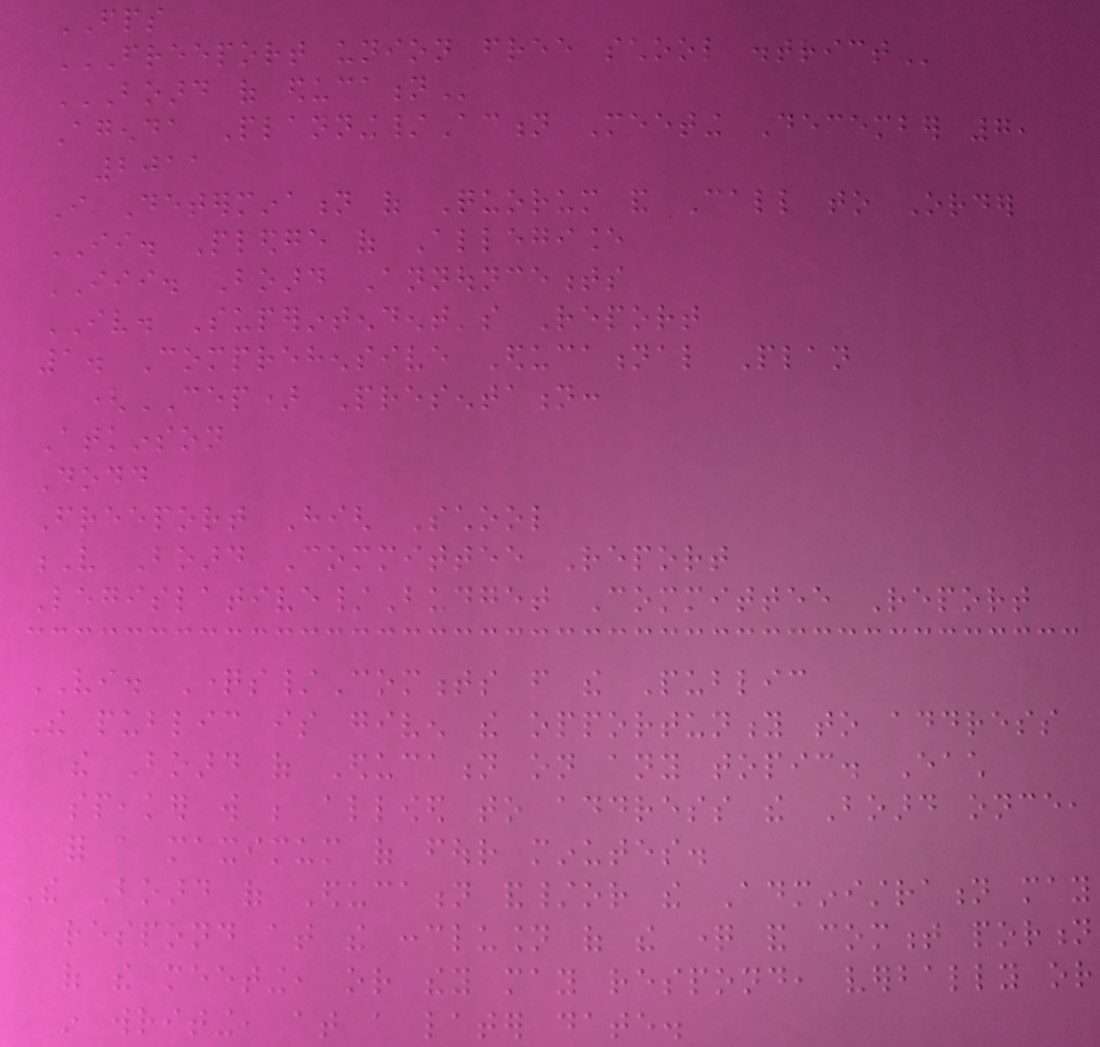FPS
FREEPORT UNION FREE SCHOOL DISTRICT
BOARD OF EDUCATION
Agenda Planning/Action Meeting December 7,
2011
I Determination of Quorum and Call to Order
II. Pledge of Allegiance
III. Board Announcements
IV. Superintendent's Report
1. Comprehensive Educational Plan
(CEP) Presentation:
Atkinson
Dodd
Freeport High School
V Board Committee Report
Legislative/Budget Committee Report
VI. Questions/Comments from the Public
The public is given the opportunity to address
the Board of Education on any topic. Each
speaker will be allowed to address the Board once,
for a maximum of four minutes.
The Board of Education and/or the Administration may
respond at the conclusion of the question and comment portion
of the meeting, or they may respond, verbally or
in writing, at a later date.
